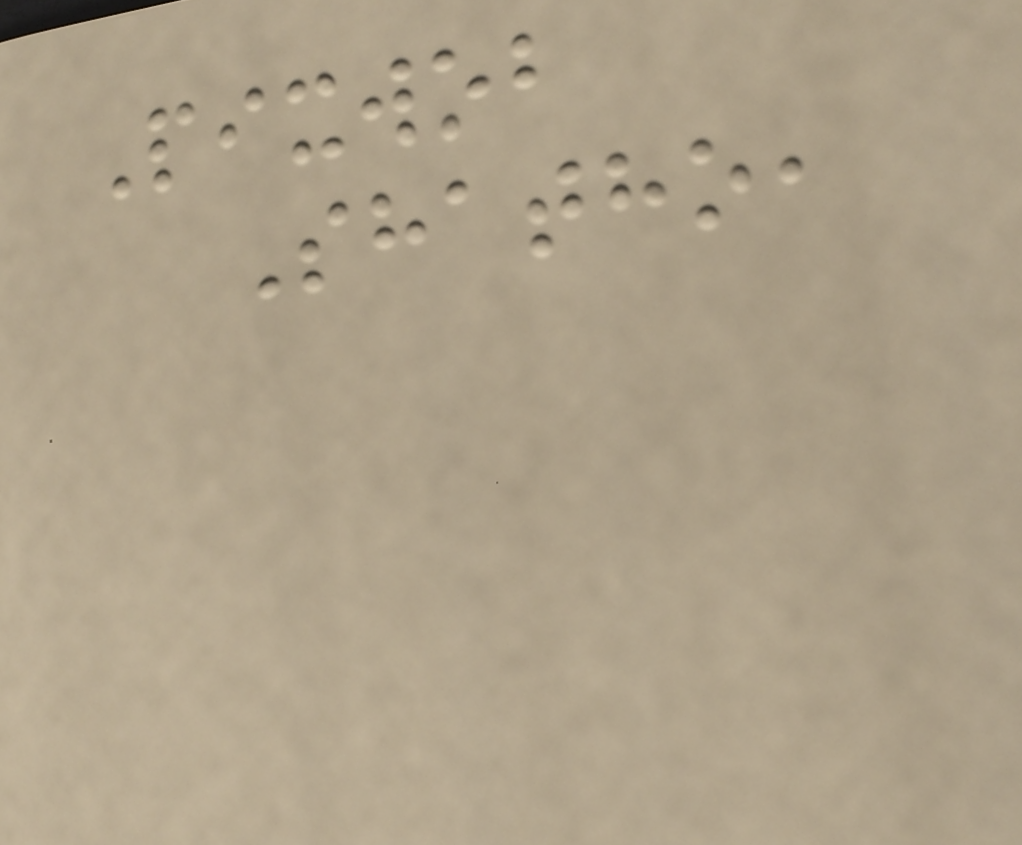Pixwob
Shatho,
